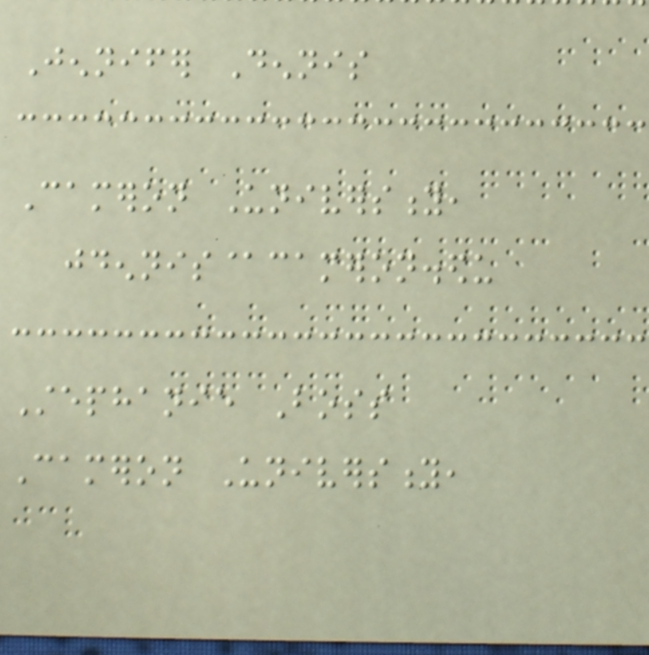Jennifer Dennis
Cameron University,
jdennis@cameron.edu
Stephanie Boss
Cameron University,
